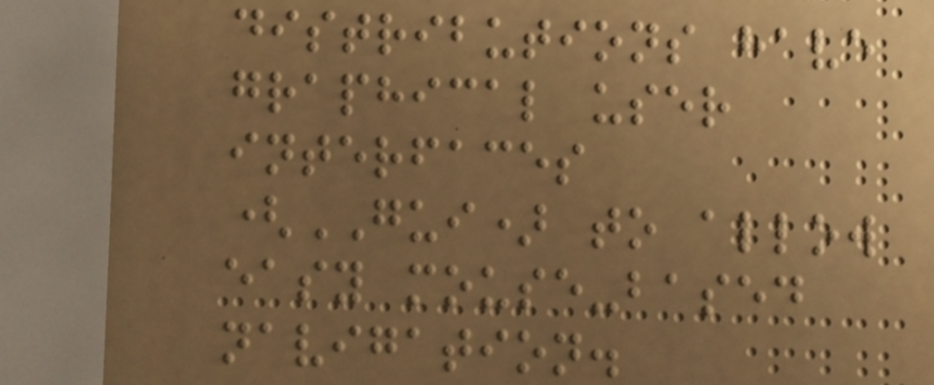distributions have
graphical user
interfaces
(GUI) to allow
easy mouse-based
navigation.
